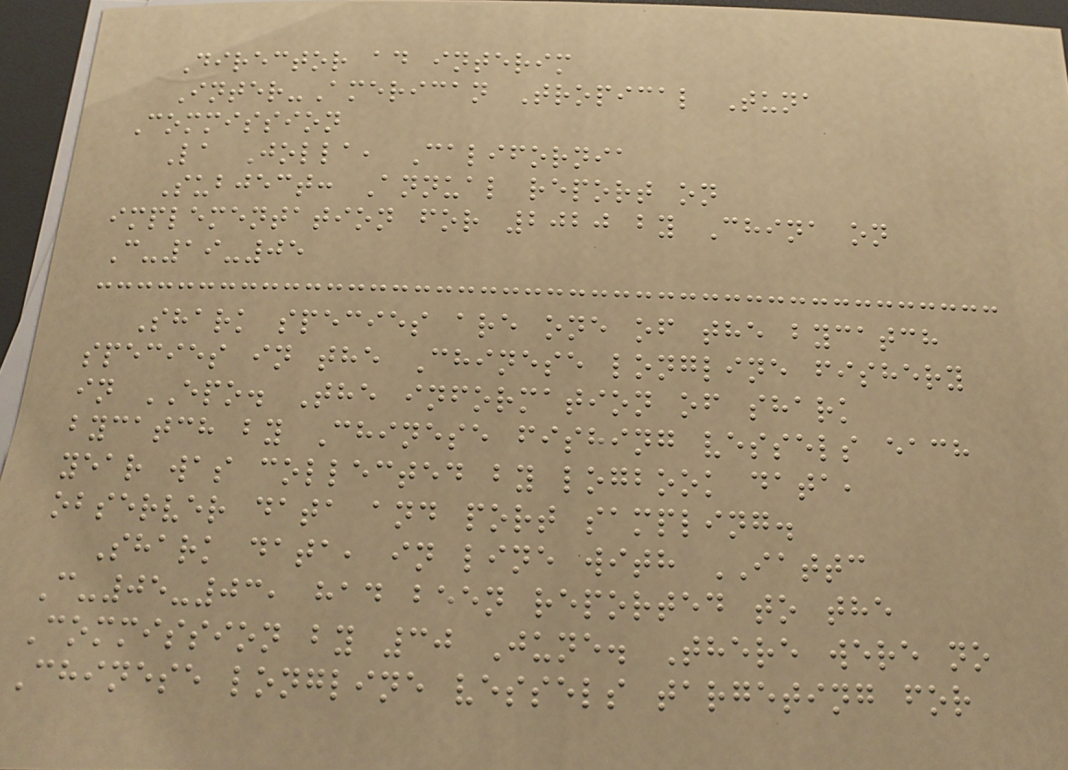Director ad interim
Inter-American Tropical Tuna
Commission
La Jolla, California
Subject: Annual report on
implementation for 2020 by China on
C-19-05
Shark species are one of the bycatch
species in the Chinese longline fishery
in EPO. The information of shark
bycatch by Chinese fishing vessels each
year was collected by logbook data,
observer data and port sampling.
Shark data, in line with IATTC
C-05-03, had been reported to the
Commission by 30 June. There were no
Chinese longline vessels targeting for
